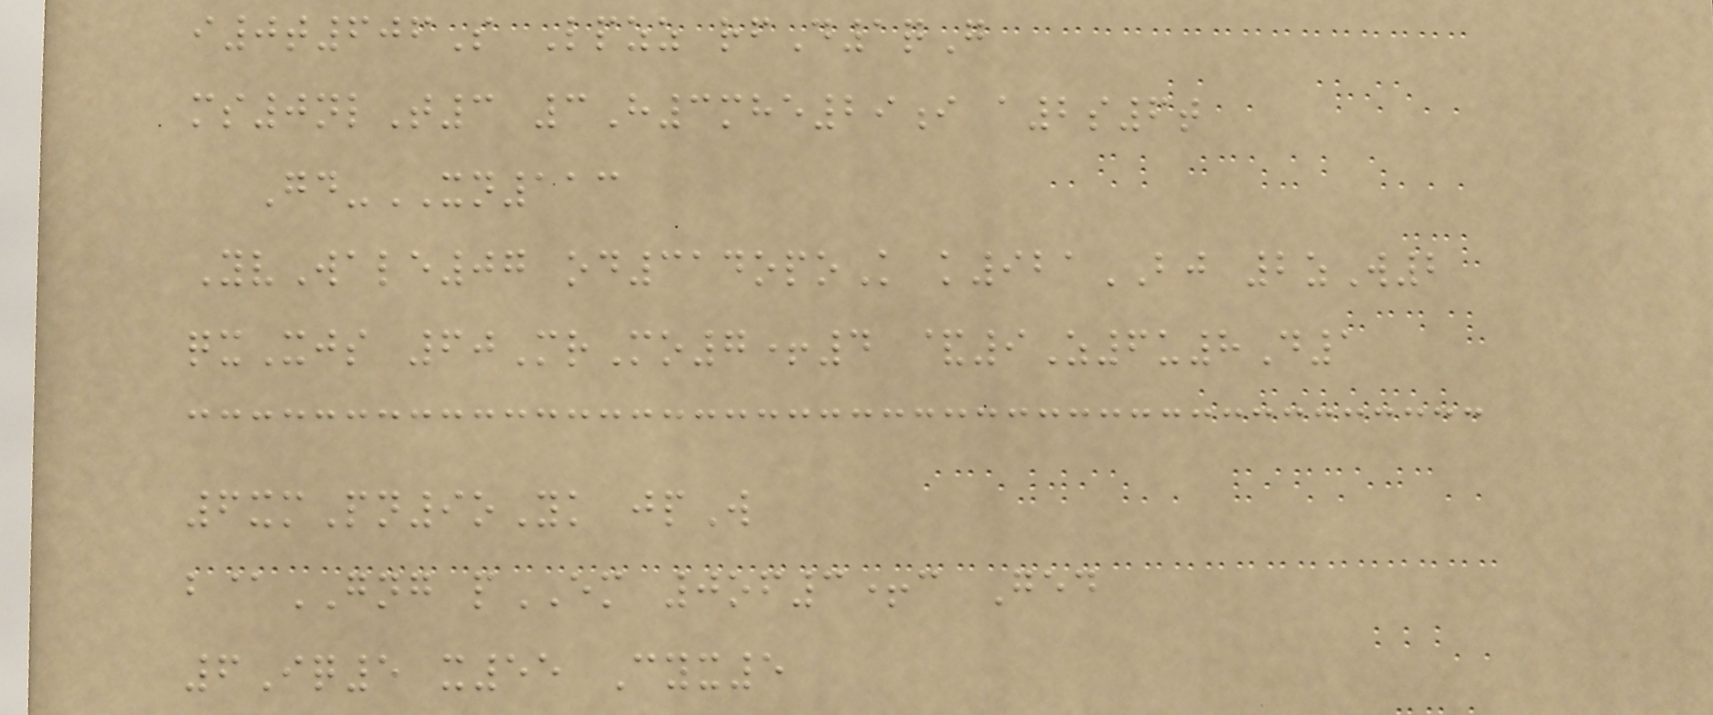i0t606S Lpzz rfD1qG
ms0nlT3 3H3mhe29i a2s6t
Gd-XN113
YvWale07 od314opoK k921BJ 2zW2
qxXjs 60MrMo7+4 &9Z6u8D1
6xmPn9oYk jpW
b@GNG pEM 0of3+c Ged
6Iq5 x55 Cyx5
